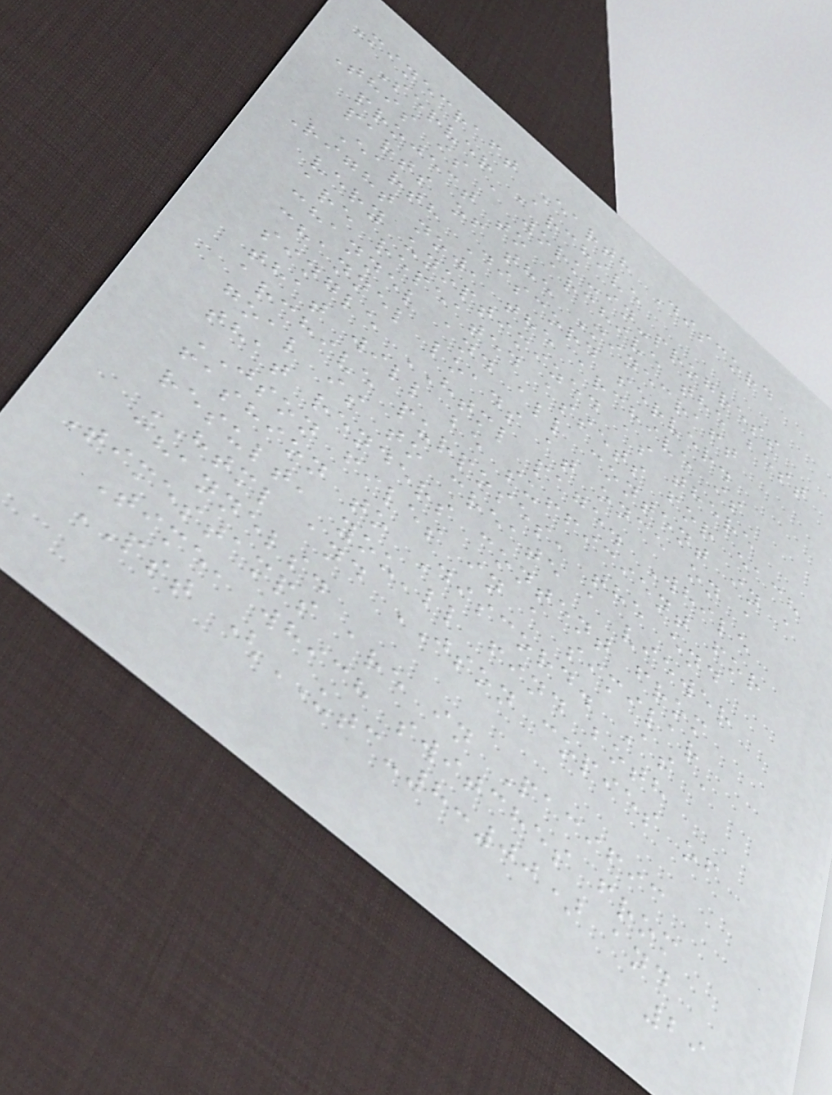Minecraft Earth Discord
Server Archive
This is a work-in-progress
project to archive the best
parts of the Minecraft
Earth Discord server.
Right now, the archive is
very unoptimized as there
are repeated assets for each
channel and all content in a
channel loads at once on a
single HTML page. While
that will be sufficient for
archive purposes, the end
goal is to create a viewer
that renders content from
JSON files in a similar
fashion to Discord. As a
result, you'll find both
HTML and JSON copies of
channels.
Timestamps are in Pacific
Time, which switches from
PST (UTC-8:00) and
29
